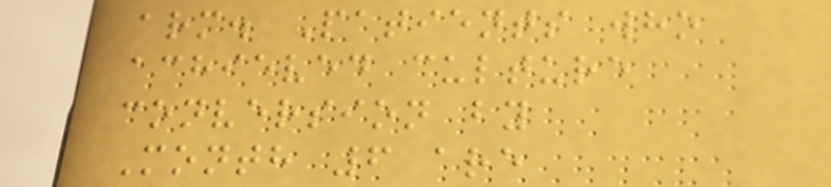arm. Patients who
achieved culture
conversion by
Month 6 are
